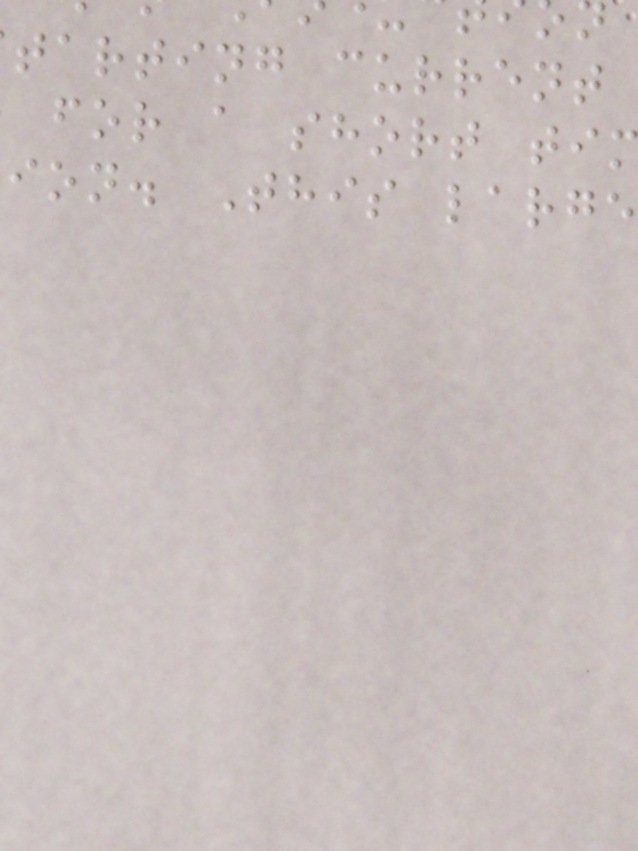tarting current
for a short ti
ion. This large
